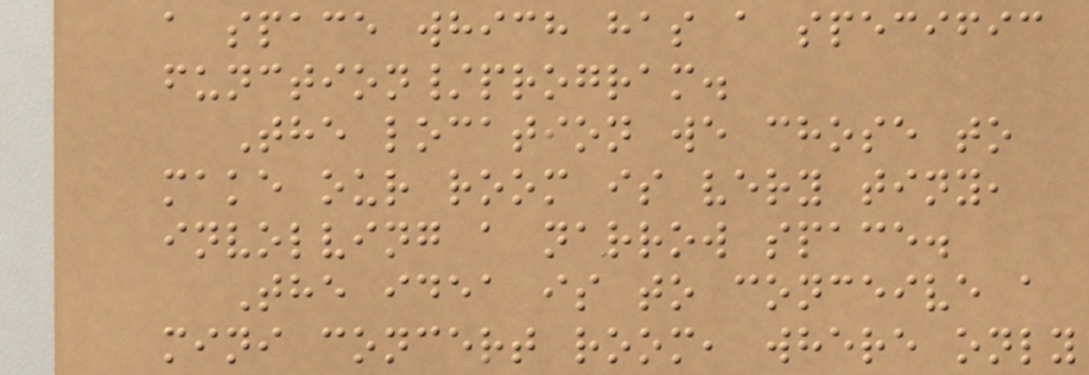a space which has a specific
function/program.
The location we chose to
make our room is very tiny,
involving a narrow space.
The idea is to conceive a
mini concert room, where only
